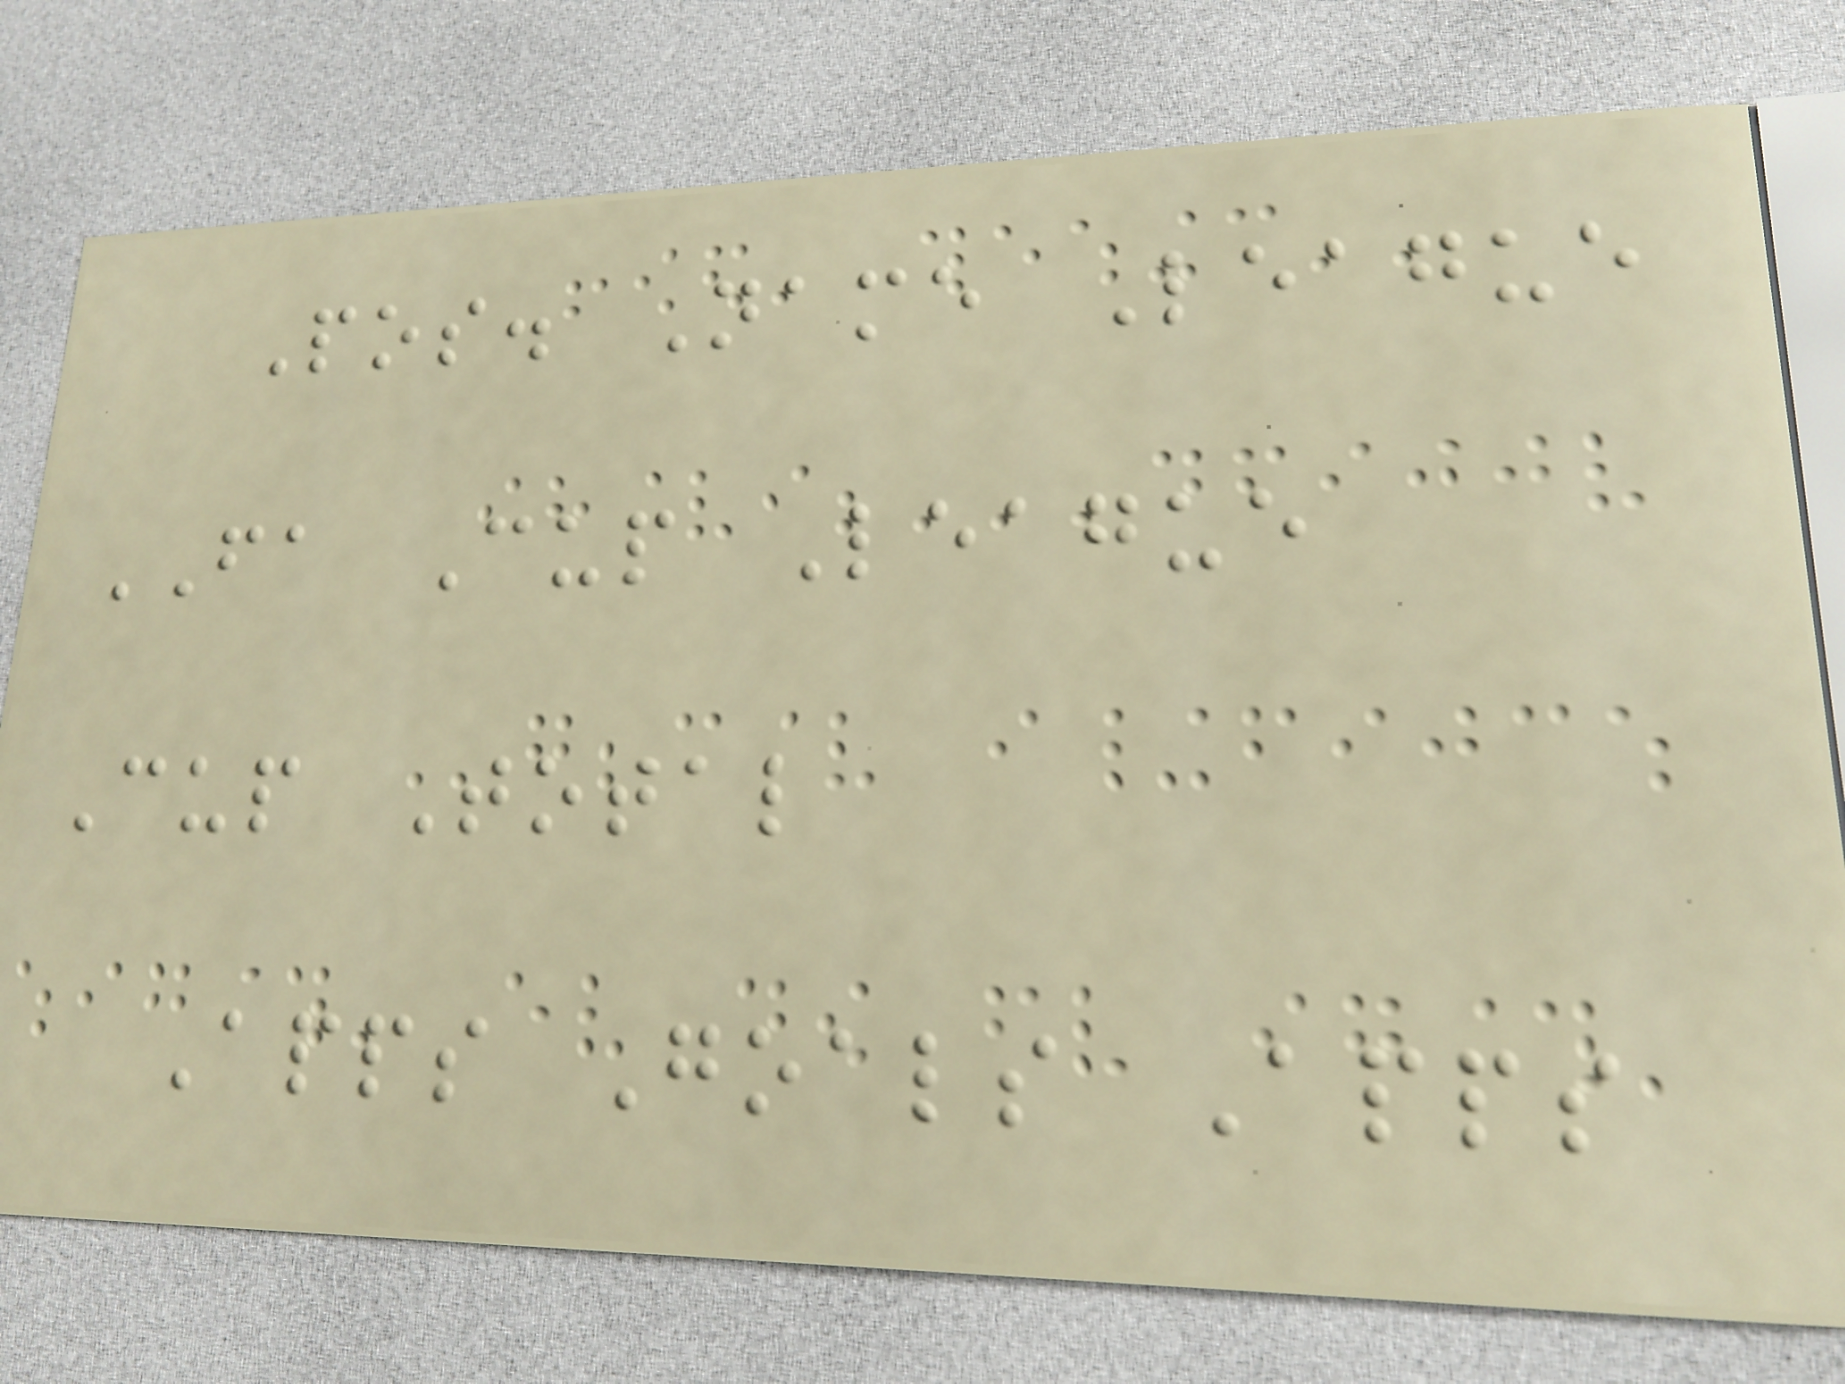Pos. Name League
FA Cup League
Cup Total
Apps Goals Apps
